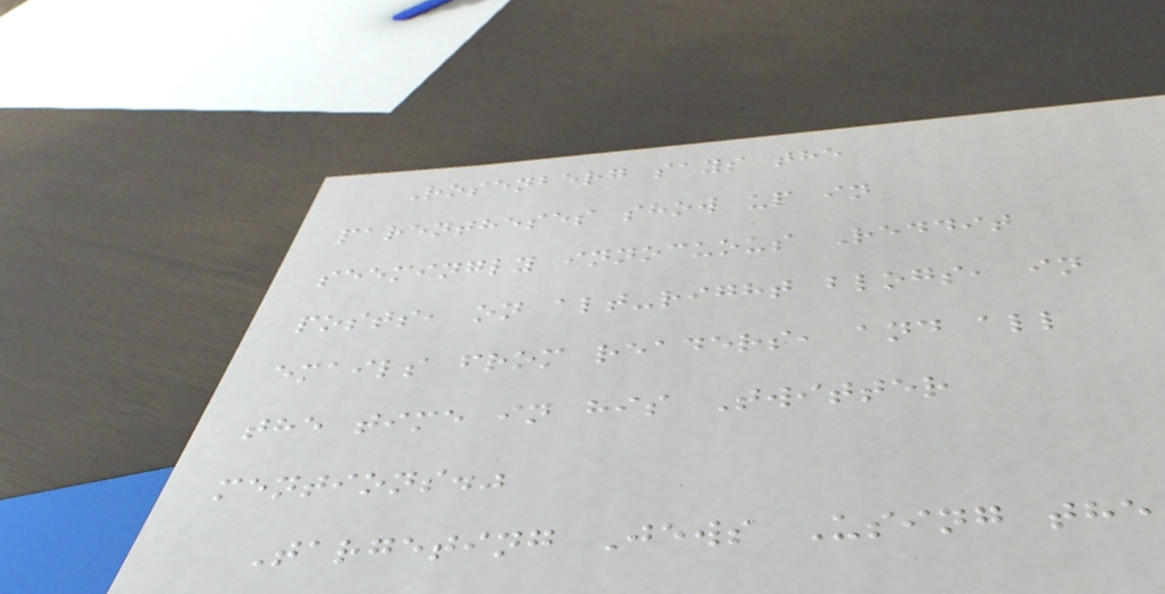Rosenberg says the
parentheses show up in
seemingly innocuous Reddit
posts, on alt-right blogs, in
emails from readers, and all
the time in his Twitter
mentions."
Targeting Jews Using the
